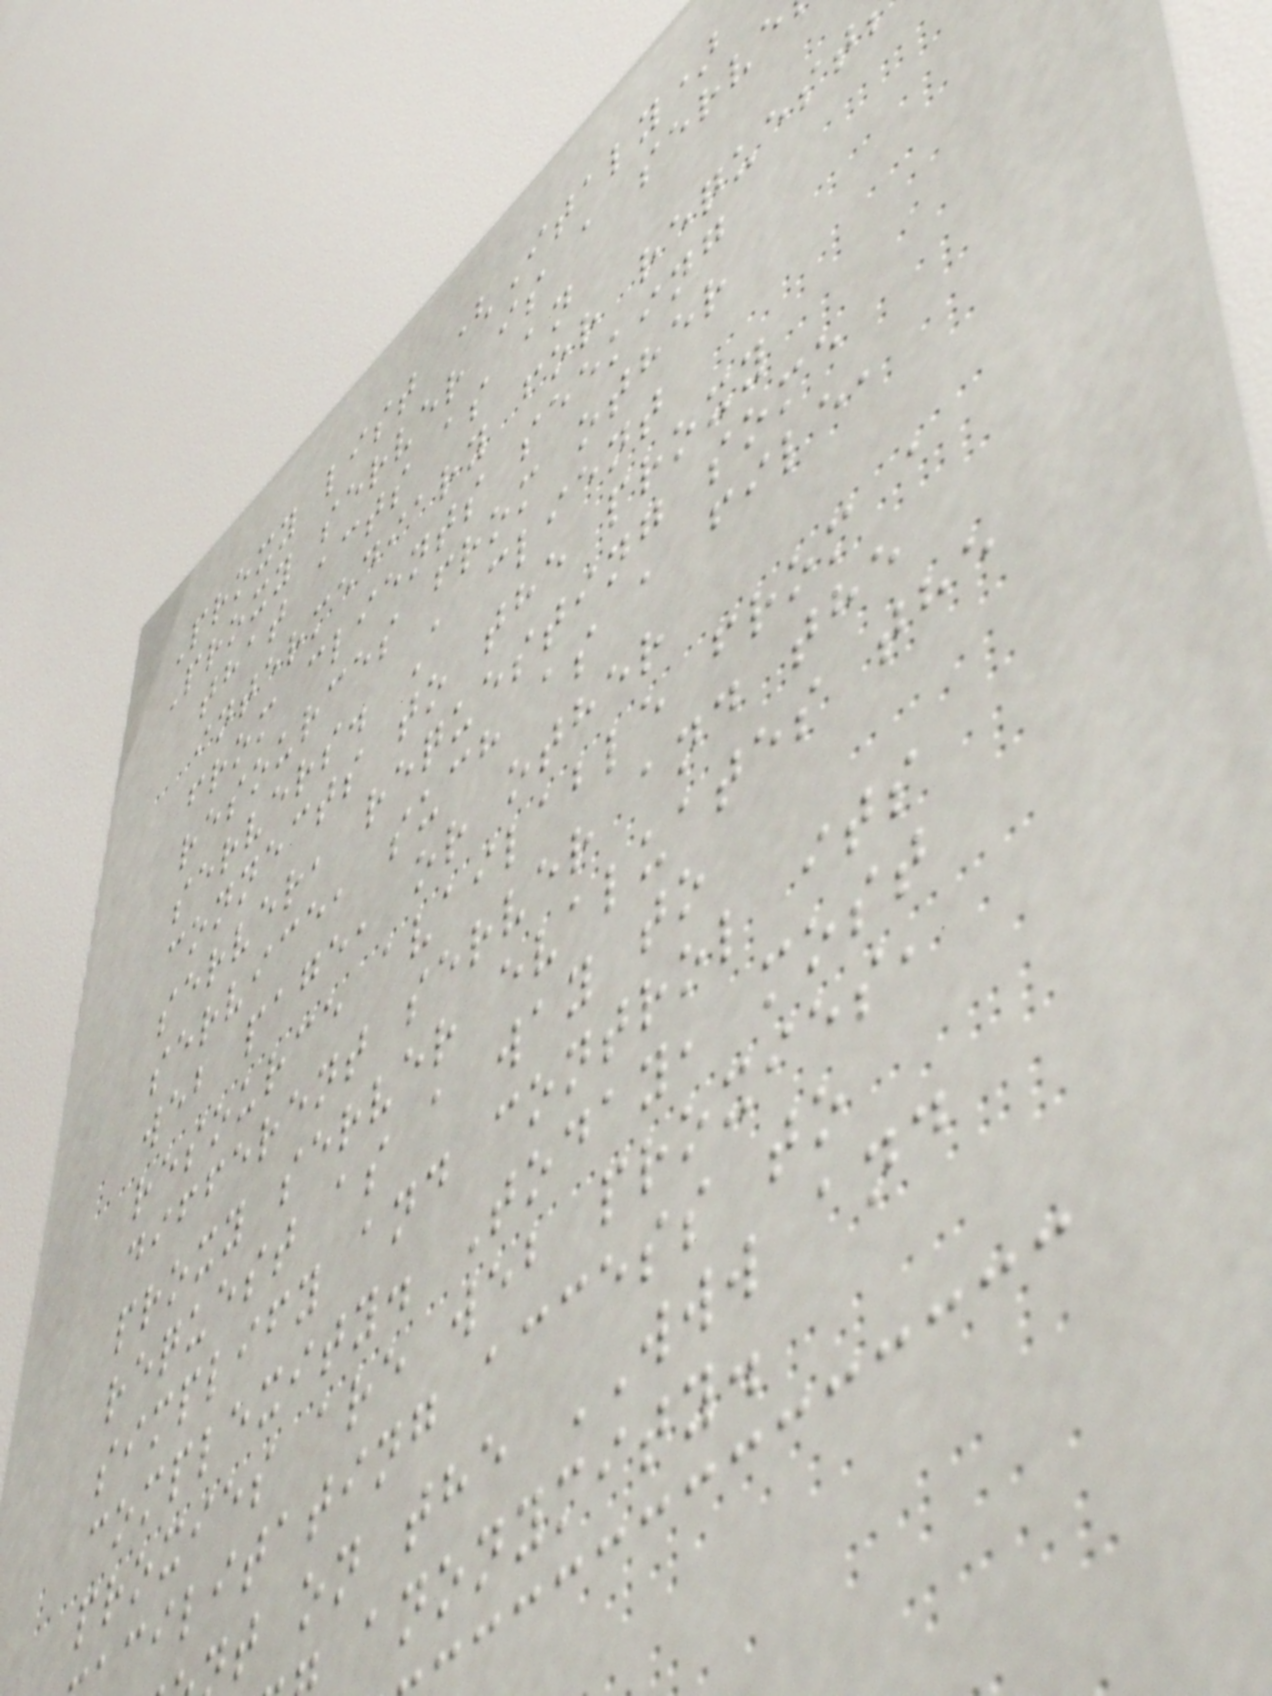Proxy list (Italy)
Proxy server is a serve
that acts as an
intermediary for request
from clients seeking
resources from other
servers. A client
connects to the proxy
server, requesting some
service, such as a file,
web page, or other
resource available from a
different server and the
proxy server evaluates the
request as a way to
simplify and control its
complexity. Today, most
proxies are web proxies,
cilitating access to
t on the WWW and
anonymity.
